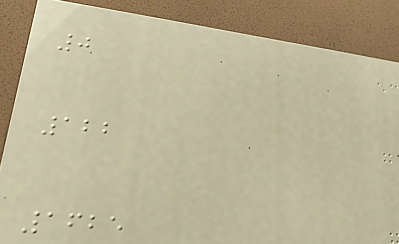0
122
1625
